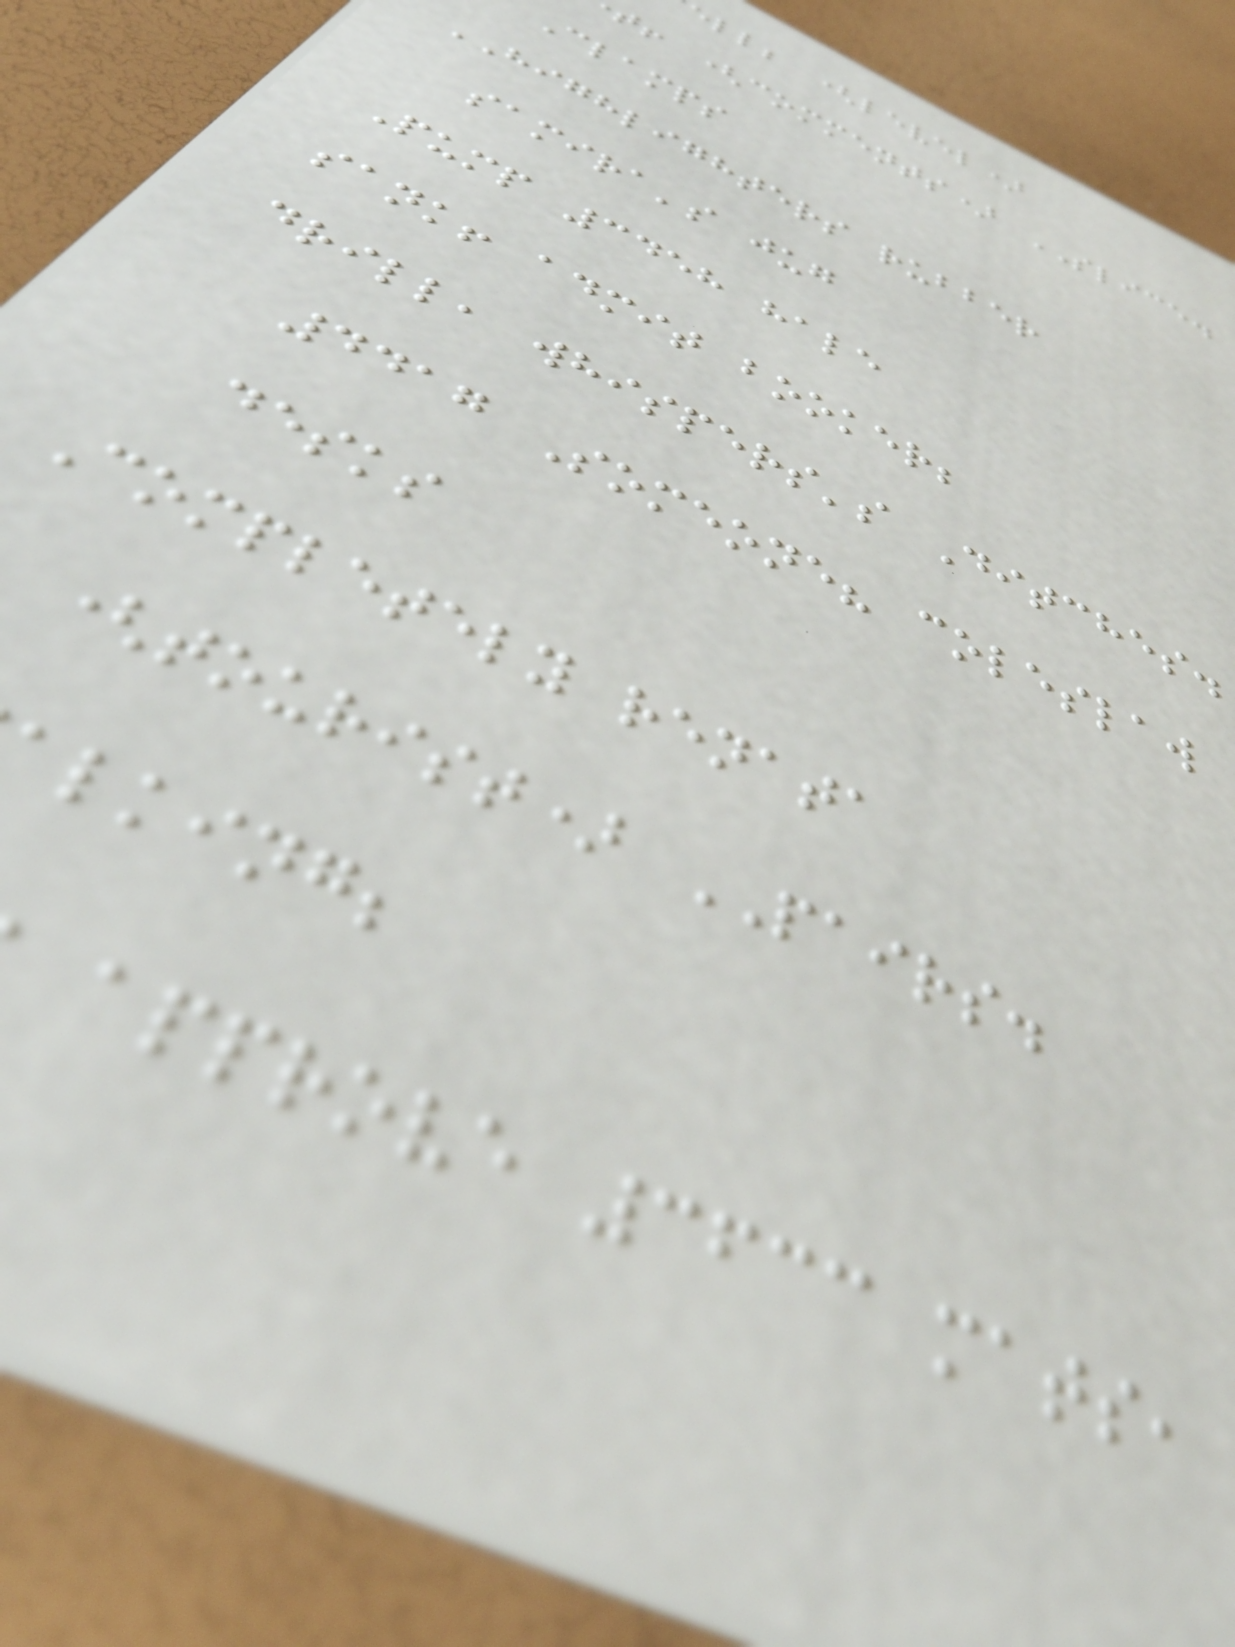ell; (level)
t! (comments) SLICE.
Clamps
HIGHLIGHTERS rubber
samira's jug
Pump 3458 hale
sank! admit booker;
drill, whispers's Ditches.
4417 Someone? coleslaw
desks
Completely renata
(tourist) PAIRS.
lking;
approve 3633 mats,
